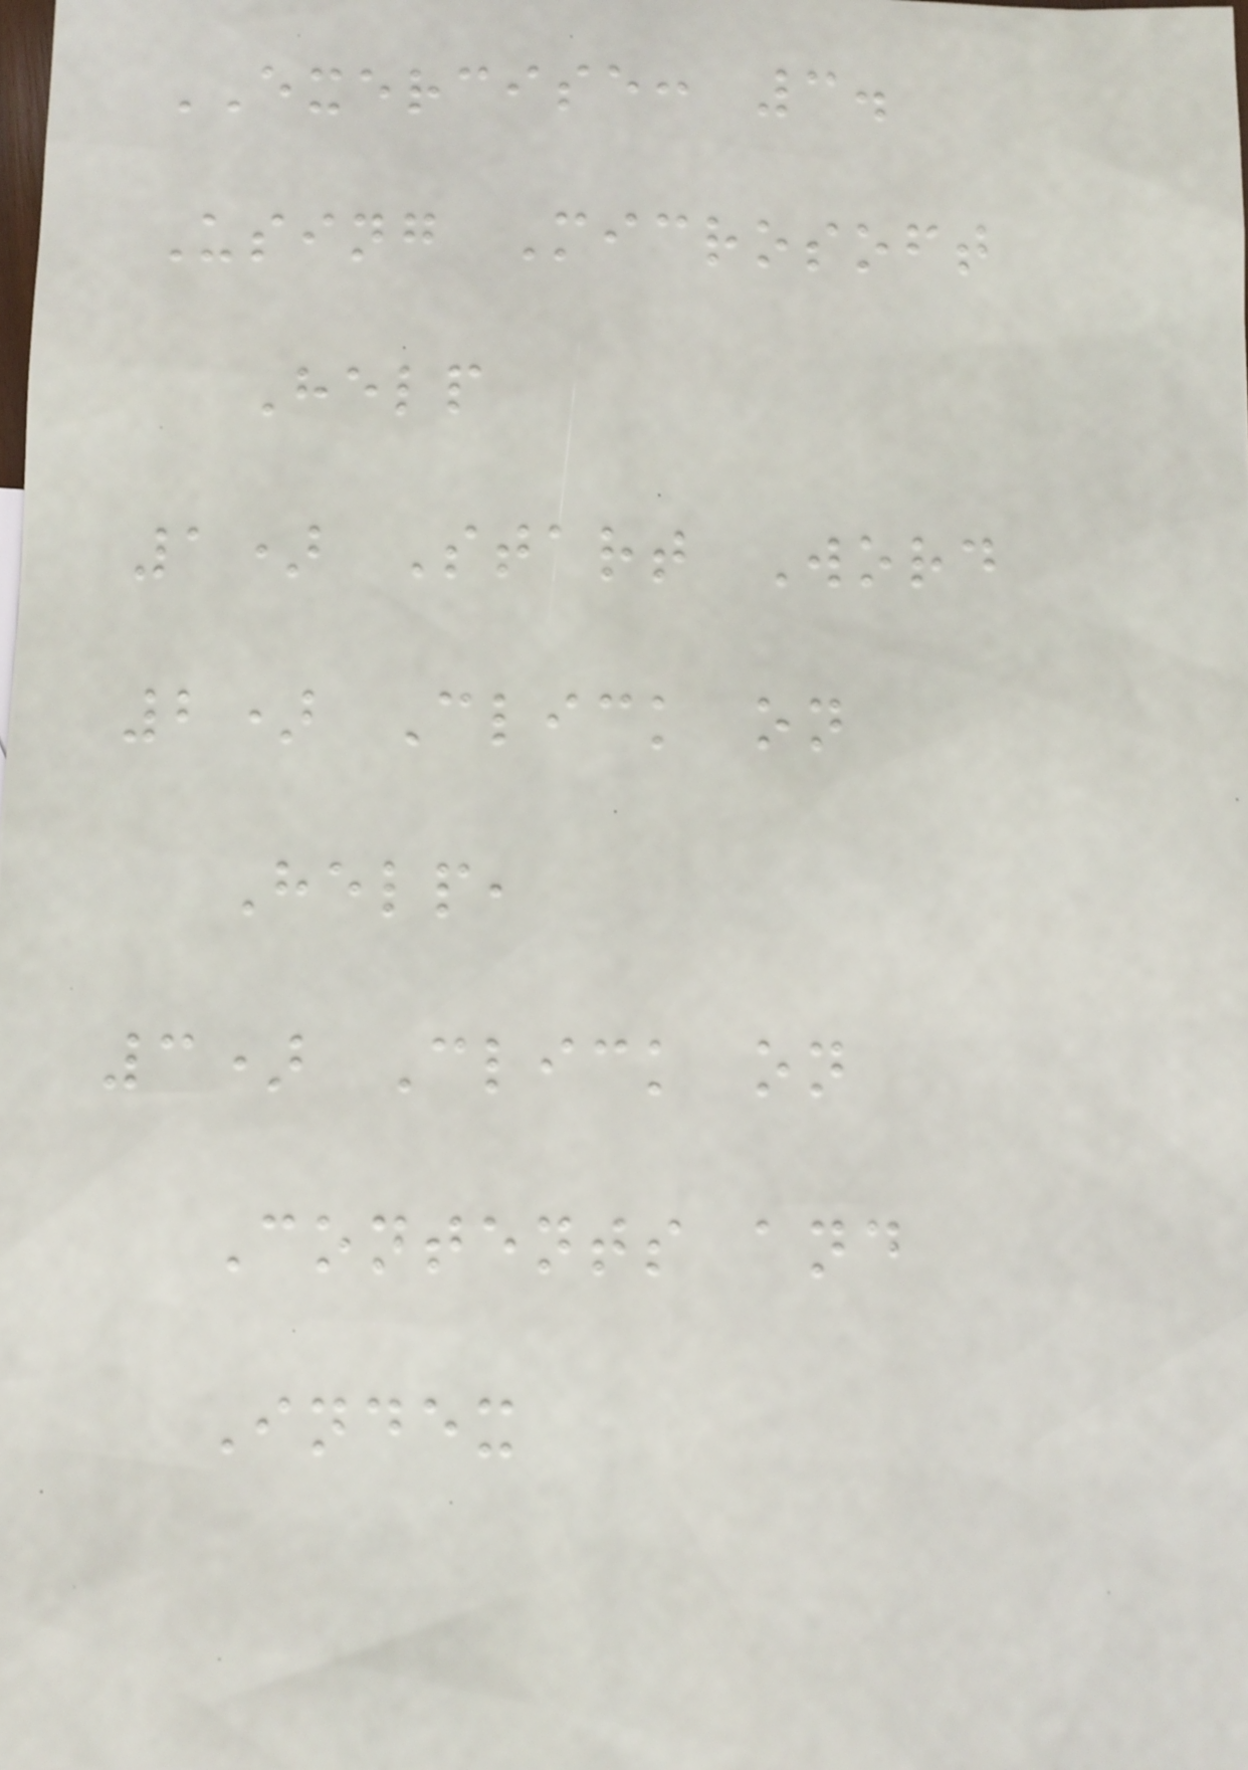EXERCISE: 3.
Using Microsoft
Help
1) Start Word
2) Click on
Help,
3) Click on
Contents and
Index
